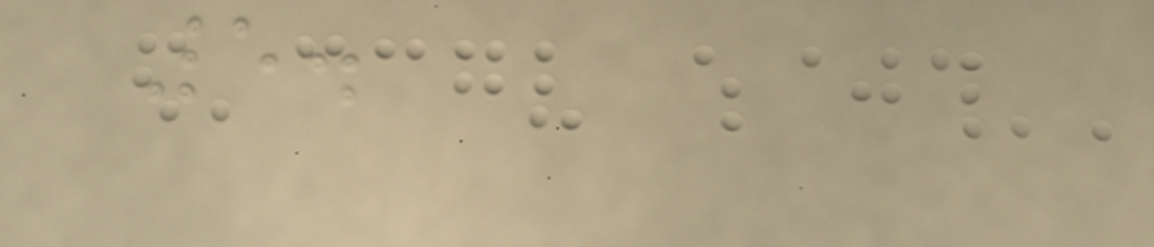5.
